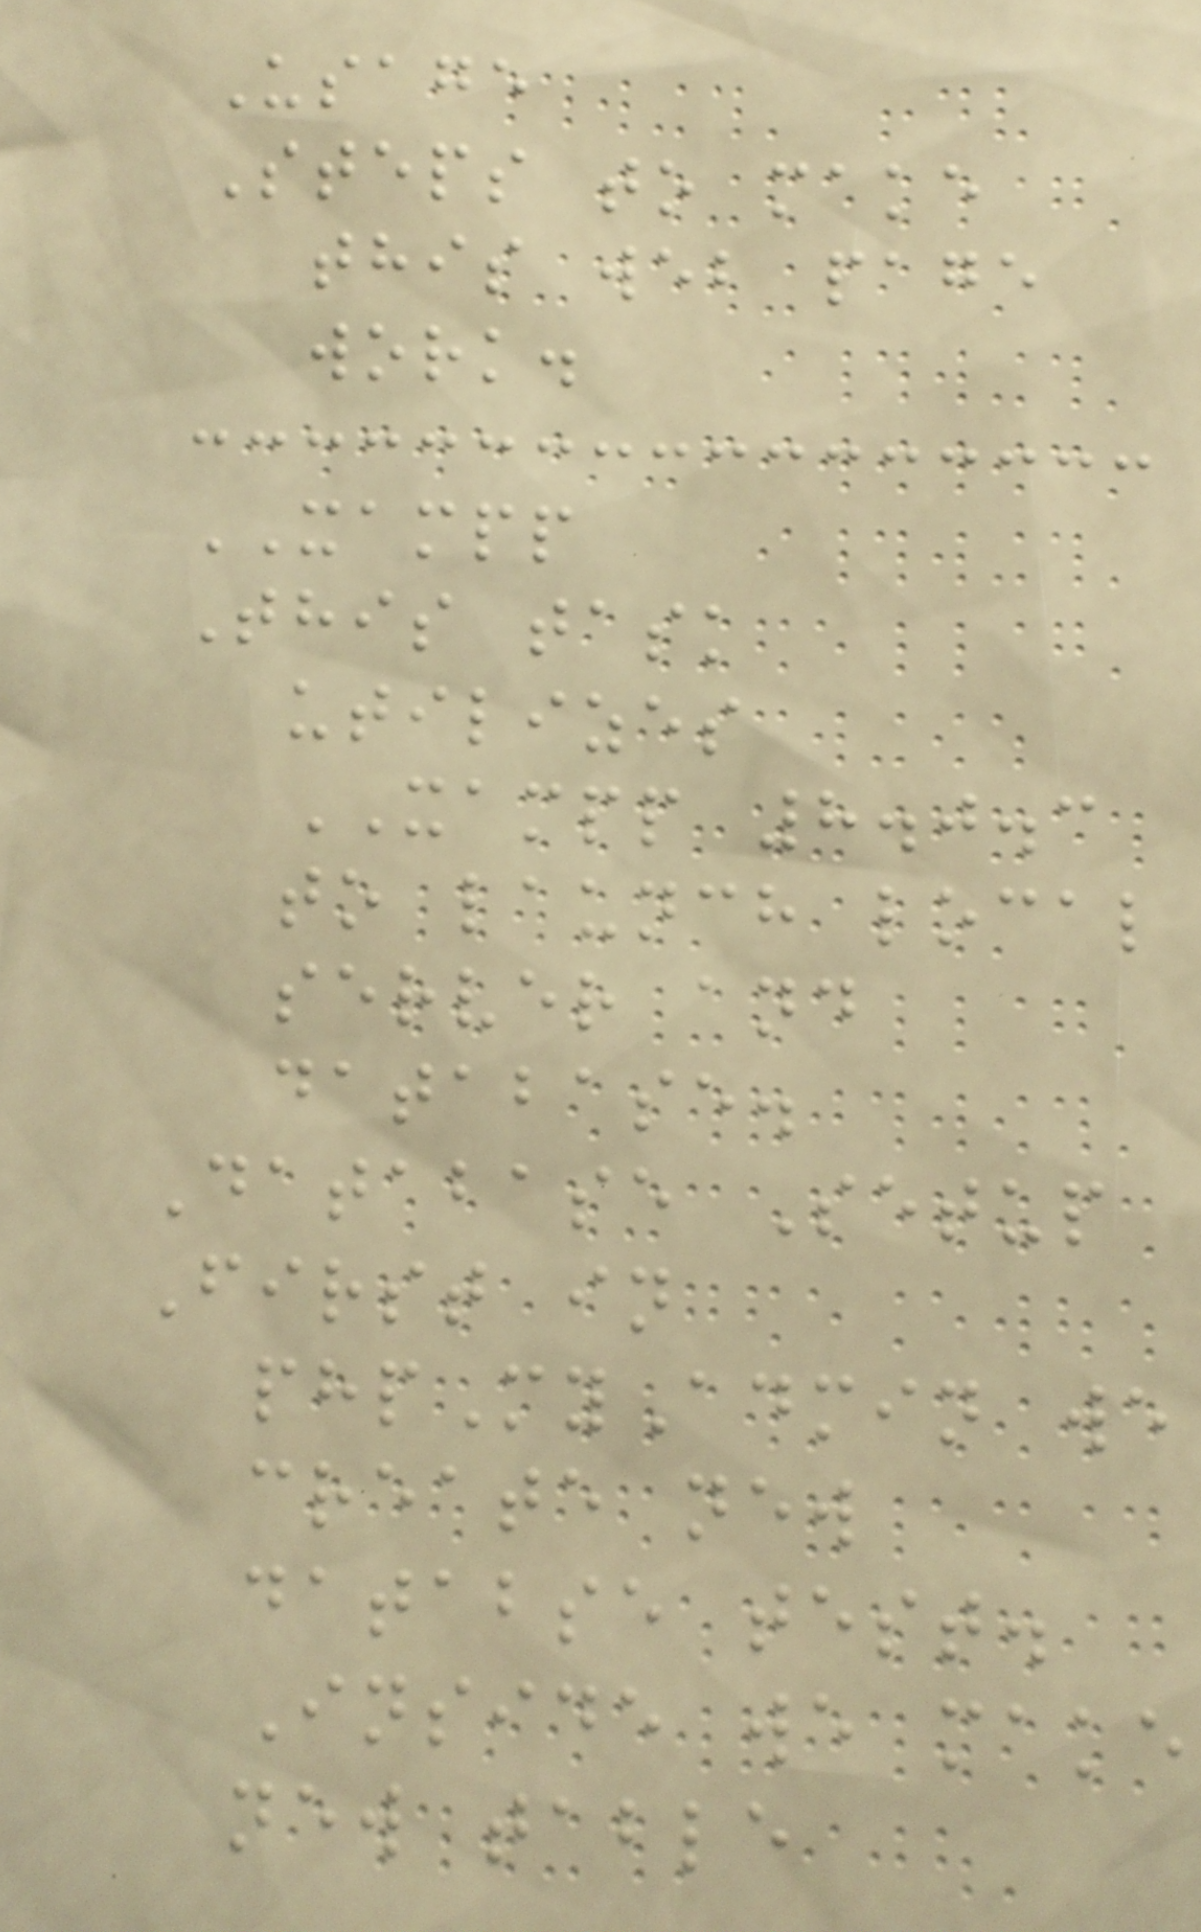Usage
Steps to make
this web page
work.
XAMPP
This task
utilizes
XAMPP 8.0.3
to launch local
server and
database.
Database Setup
First in
phpMyAdmin we
create new
databse test.
Inside we make
new table
